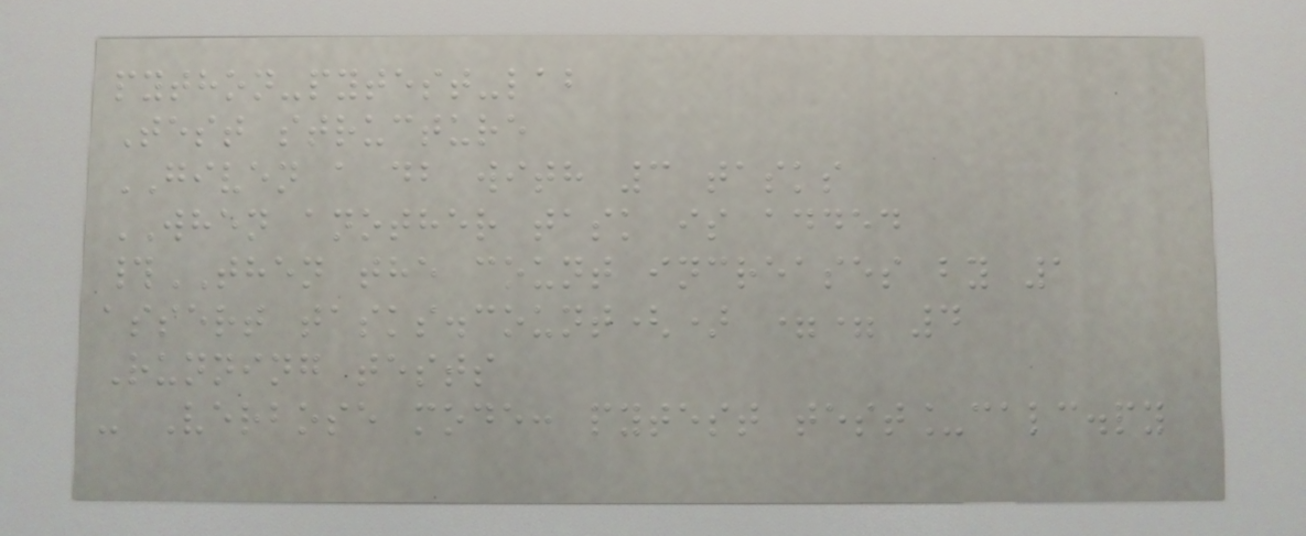python-pytest-lab
Test structure
GIVEN a db with 3 tasks
WHEN another task is added
#THEN the count increases by 1
assert tasks.count() == 4
Running tests
- Verbose mode: pytest test_calc.py
